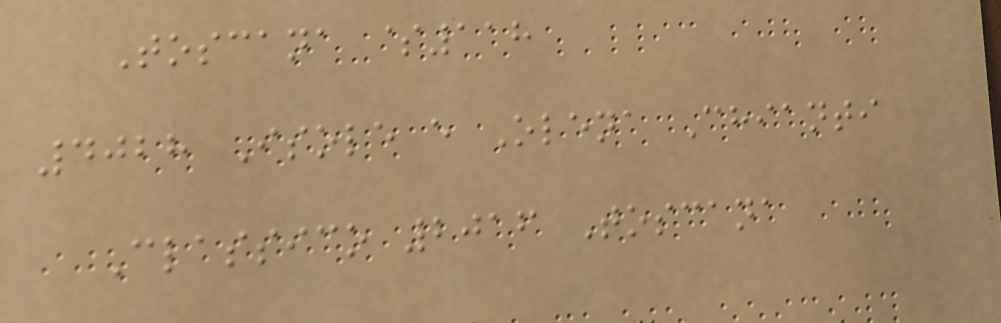Toscana $118
4028 Isole e Olena Chianti
Classico 2016 Toscana
